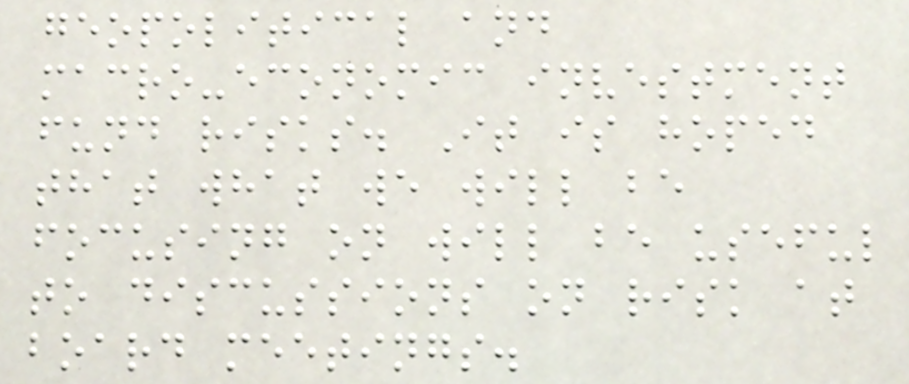geopolitical and
macro-economic investment
fund risks. It is hoped
that what we will be
focusing on will be useful
to discussions on risk at
board meetings.
